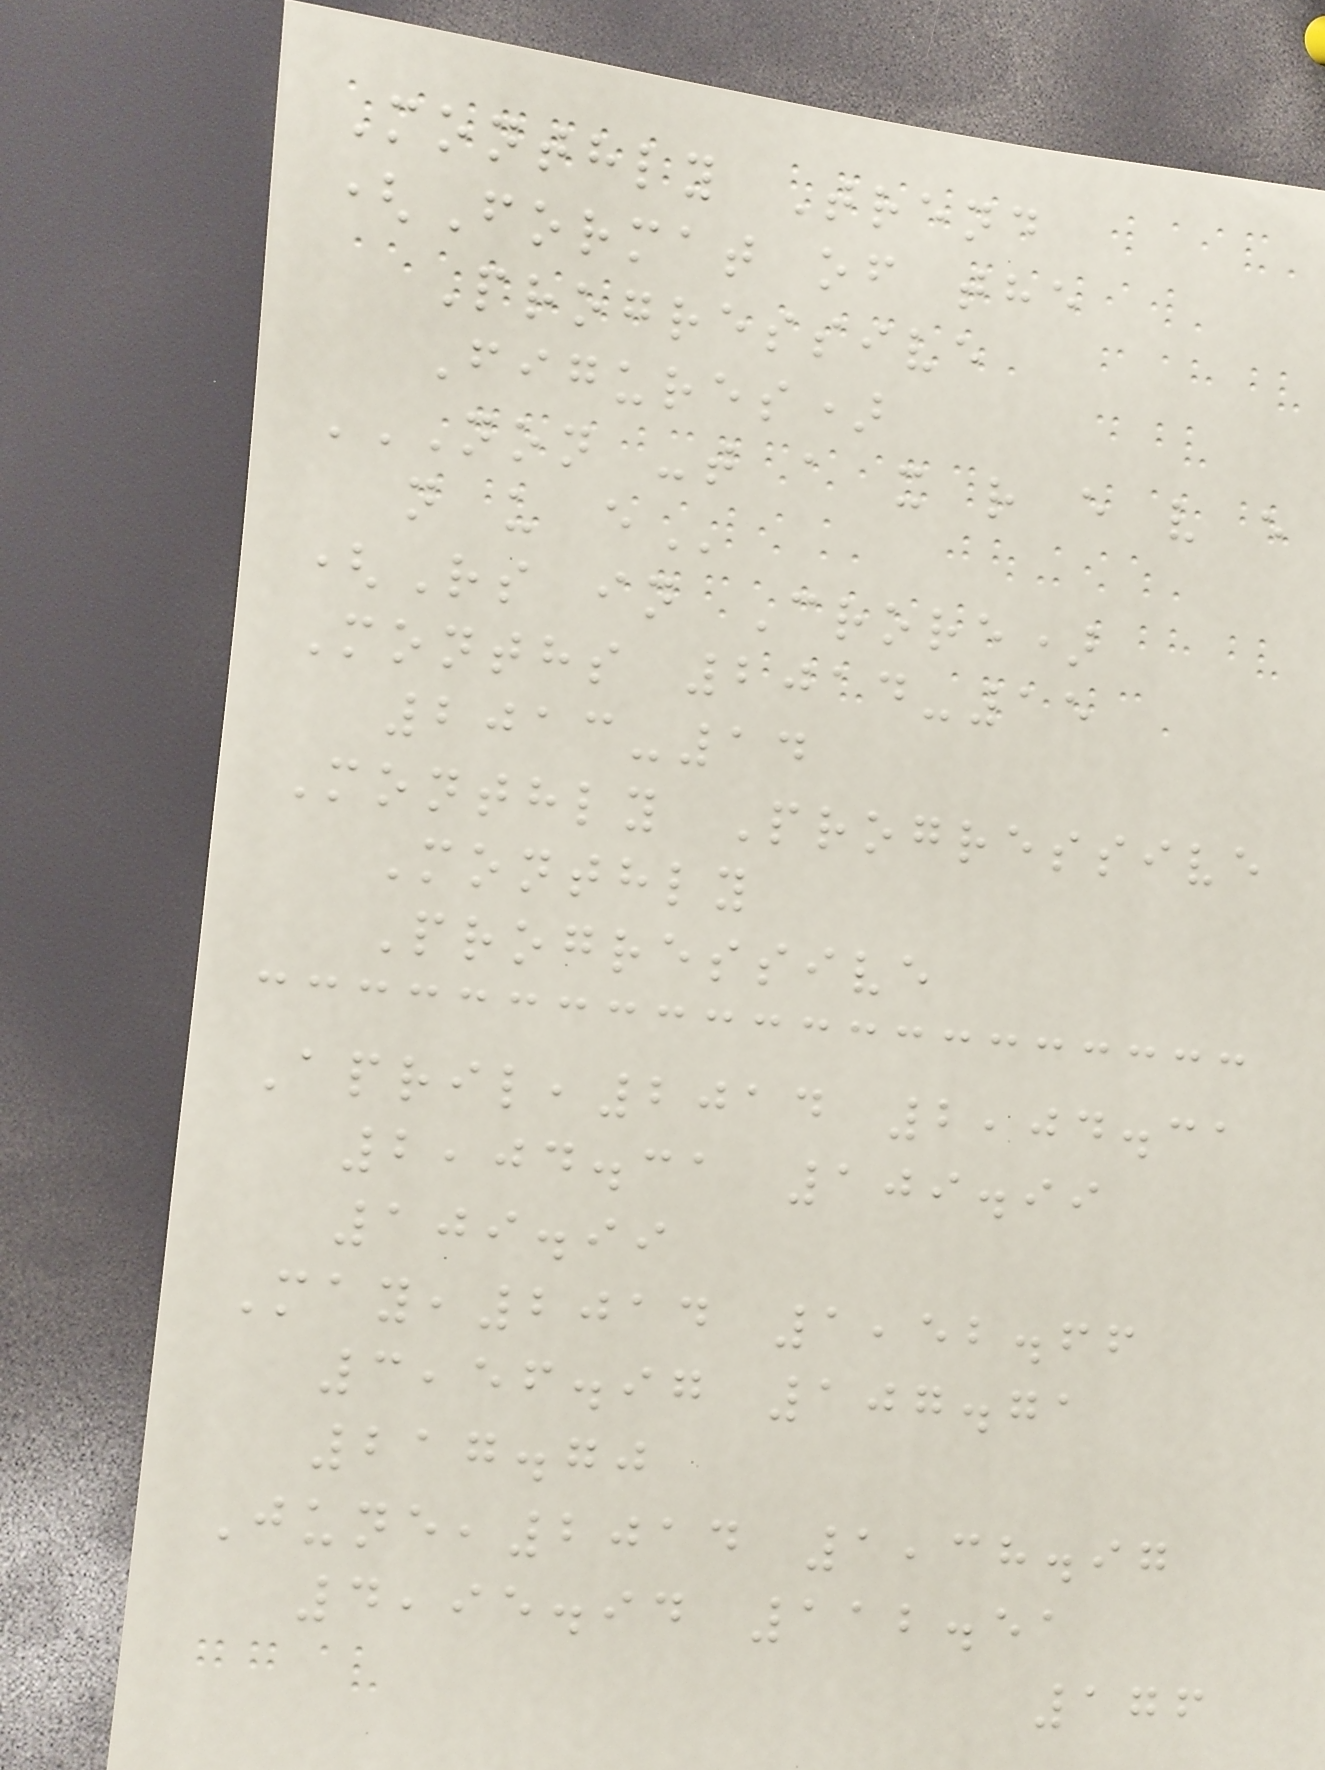Monthly Trend
(Format of the
Progressive
Figures)
NON -T A X R E V E
N U E
(Rs in Crore)
Months 2014-15
2013-14
Monthly Progressive
Monthly
Progressive
April,2014 2,04.31
2,04.31 109.99
109.99
May,2014 1,52.66
3,56.97 107.71
217.70
June,2014 1,38.97
4,95.94 112.51
176
